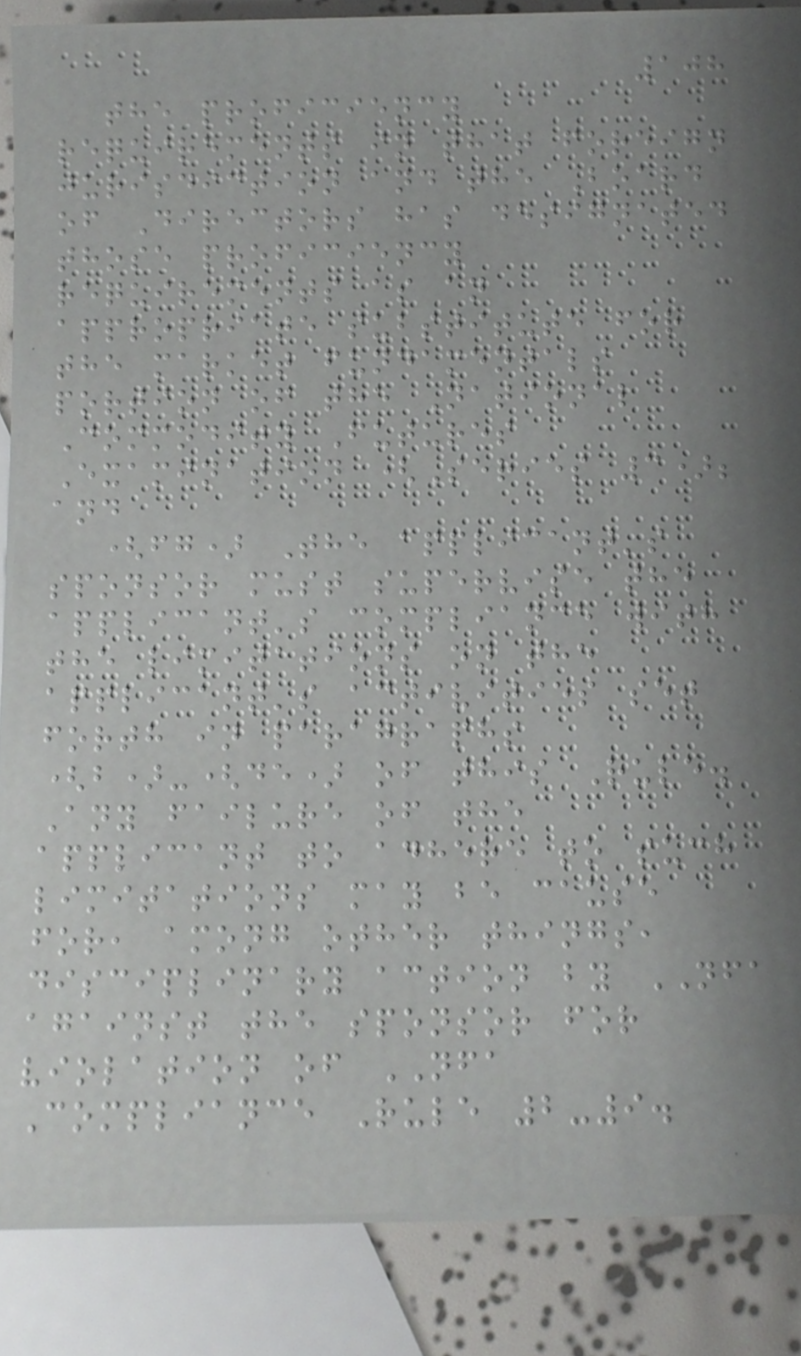108
the proficiency
requirements in that foreign
jurisdiction and the Board
of Directors has designated
those proficiency
requirements as an
appropriate substitute for
the market fundamentals
portion of the National
Commodity Futures
Examination (Series 3);
and
(fg) The applicant's
sponsor must supervise the
applicant's compliance with
the limitations on the
applicant's activities set
forth in paragraphs
(b)-(de) of this Rule.
Any failure of the
applicant to adhere to such
limitations may be cause
for, among other things,
disciplinary action by NFA
against the sponsor for
violation of NFA
Compliance Rule 2-9.
